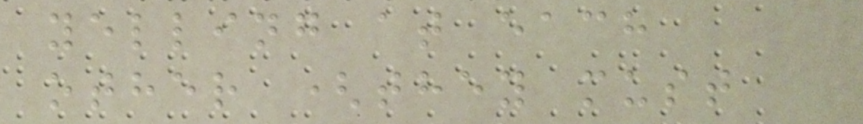yelling at each
other (they must
